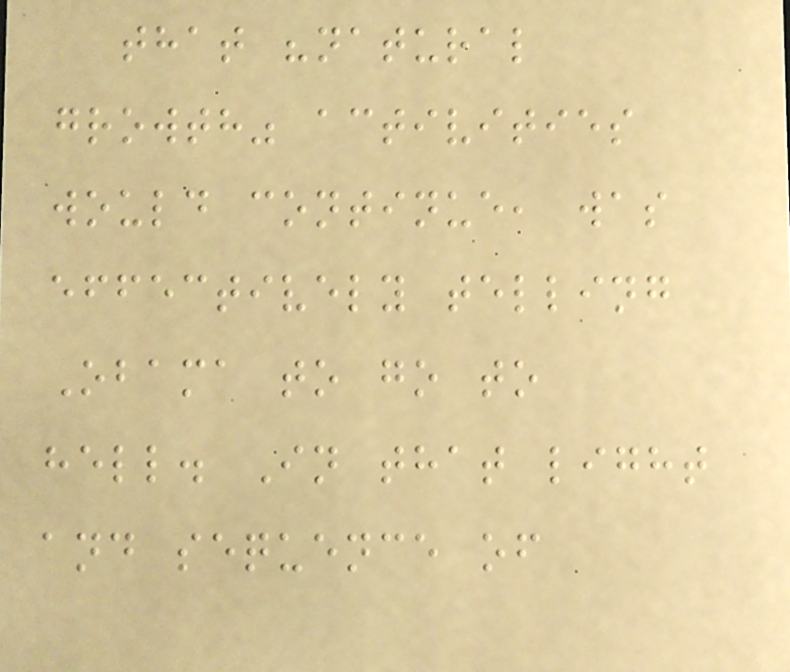that "natural
growth" activities
would continue, was
effectively telling
Obama to go to
hell. In that light
and sequence of
